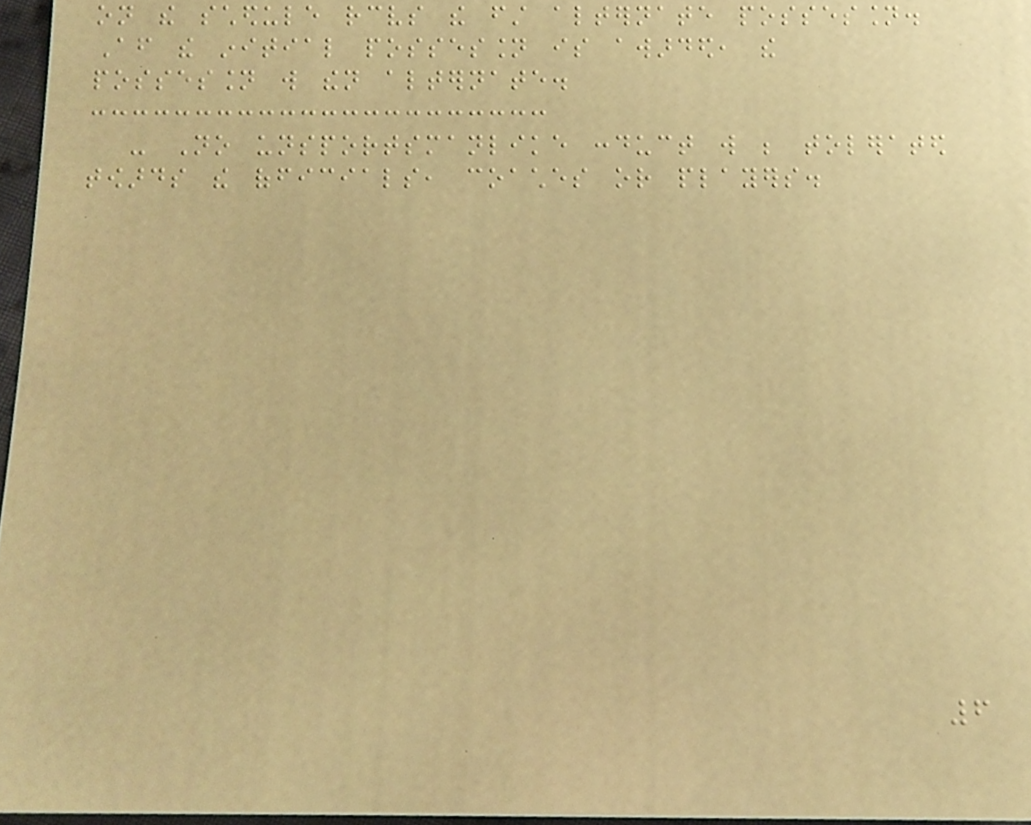on the schedule receives the first alternate possession.
After the initial possession is awarded, the
possession will then alternate.
- No unsportsmanlike conduct will be tolerated
towards the officials, coaches or players.
6
